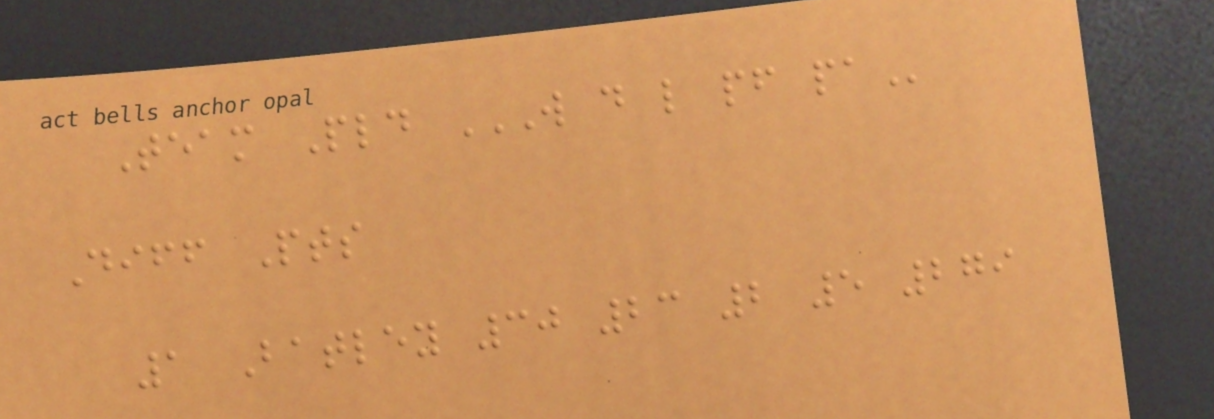Team Pld W D L PF PA
Diff Pts
1 Batley 30 23 2 5 279
